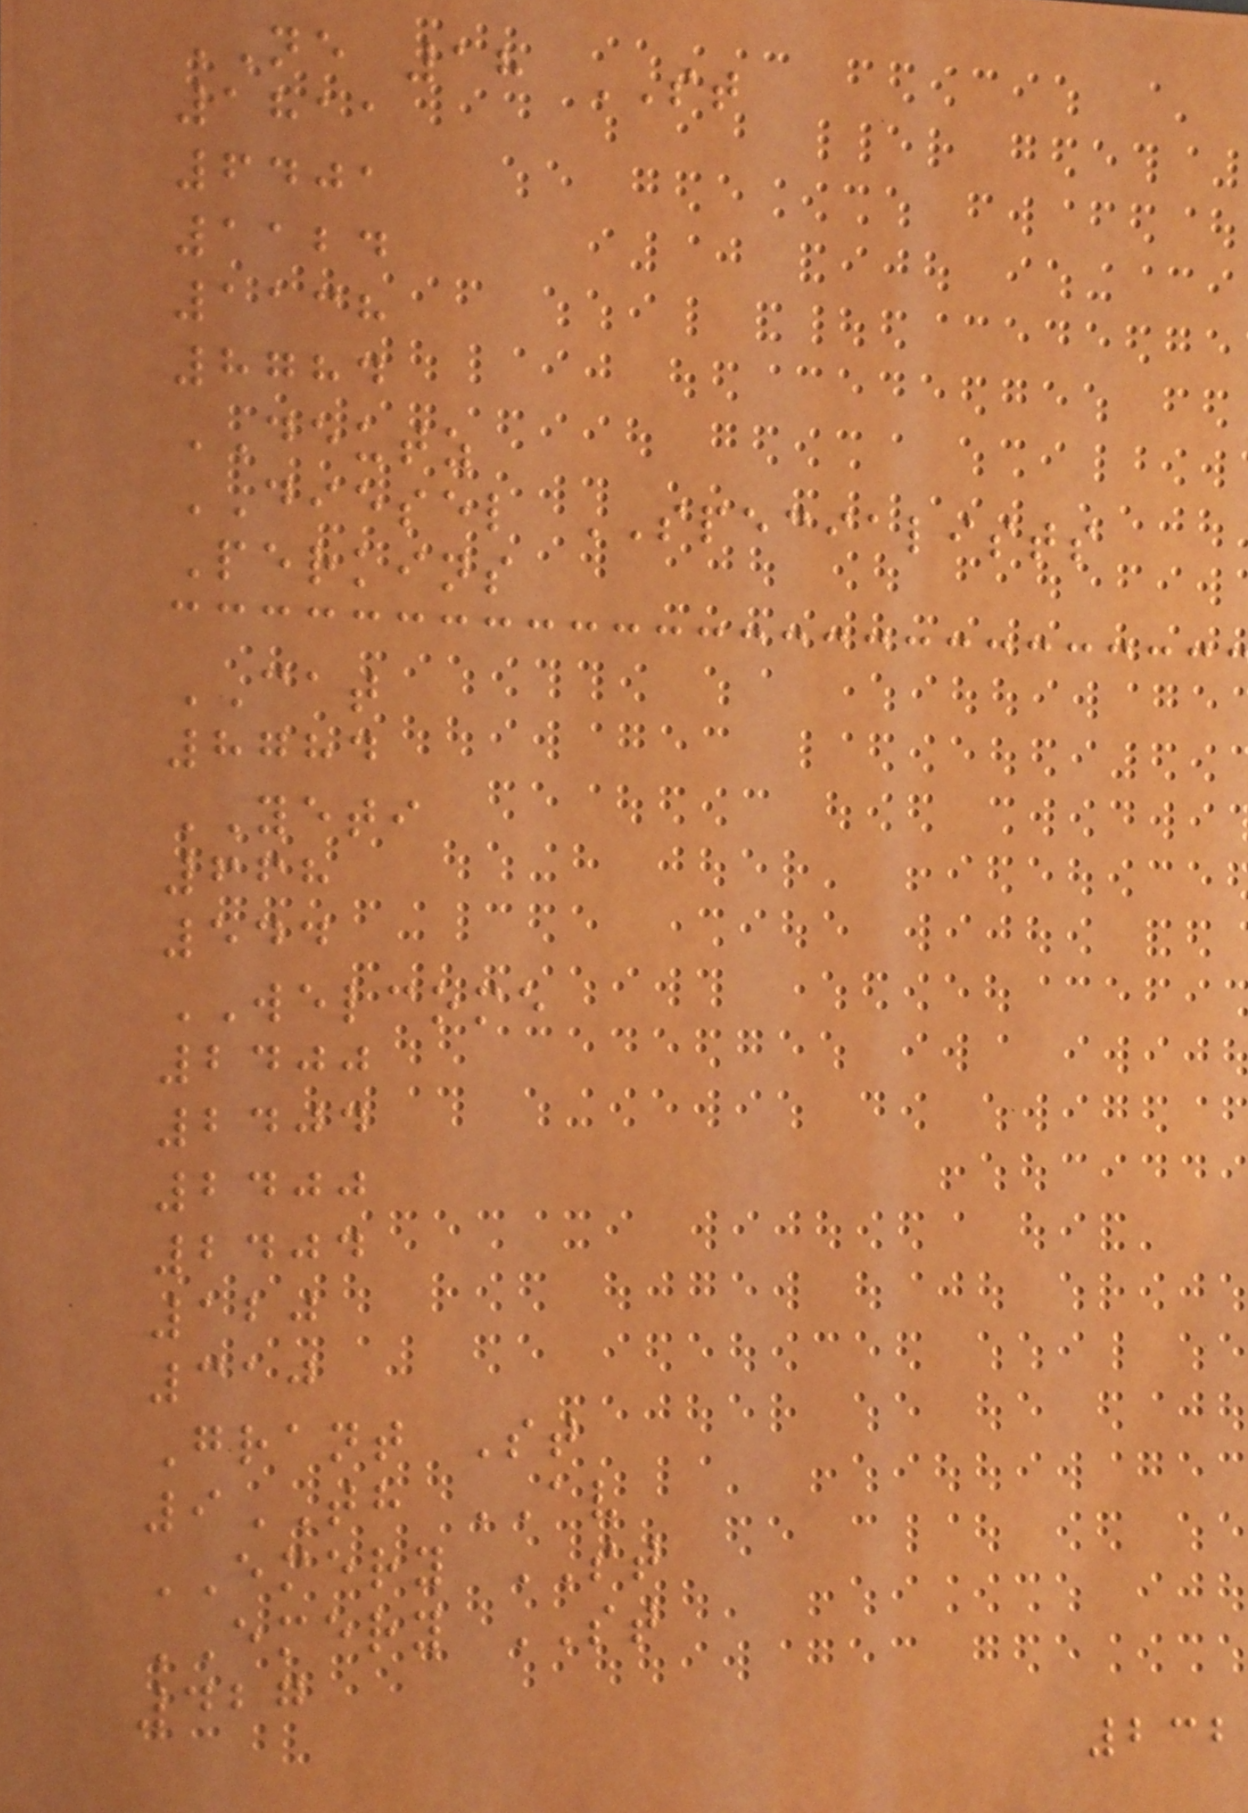NE 18 ST
1811
6401
1124
1138
8784
DEUTZ
DIESEL SPECIALISTS
Perkins
CAT
8784
YETI
668
544
WELCOME
2400
2404
2400
2404
120
310
Grant St
9TH AV
EMERY ST
EMERY ST
427
232
